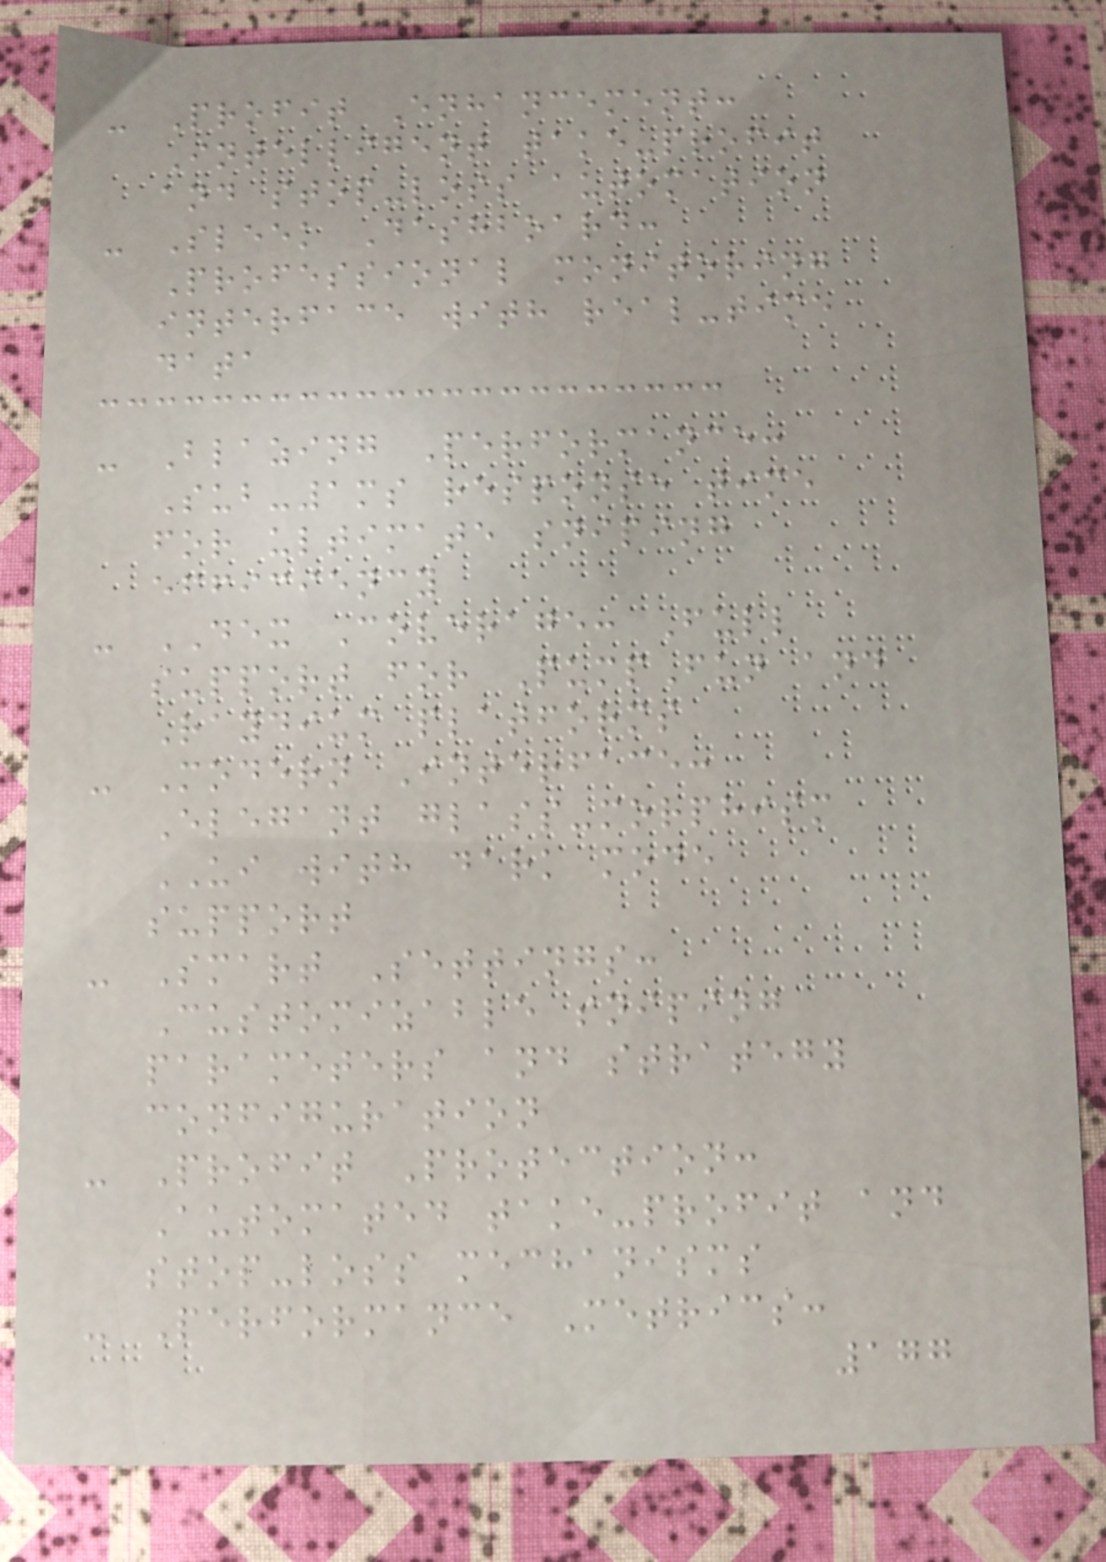- Profit Enhancement:
Intelligent take-profit
and stop-loss automation
- Sleek Dashboard:
Professional monitoring
interface with real-time
data
- Blazing Performance:
Sub-1ms response time
for ultimate sniping
efficiency
- DEX Coverage: Full
support for PumpFun and
Raydium platforms
- Modern Interface:
Elegant glass-morphism
UI with dark mode
support
- Smart Settings:
Customizable sniping
parameters and strategy
configuration
- Profit Protection:
Automated take-profit and
stop-loss mechanisms
- Performance Metrics:
177
